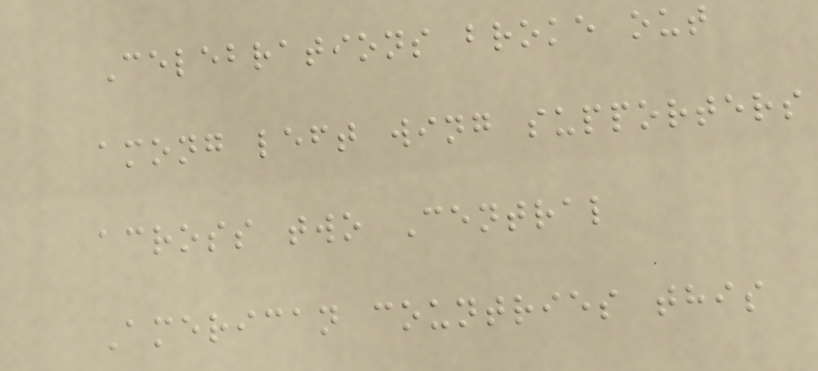Celebrations broke out
among left wing supporters
across two Central
American countries this
